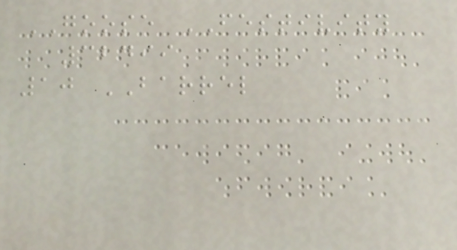GOOSE FESTIVITY
32499
10 BARREL
